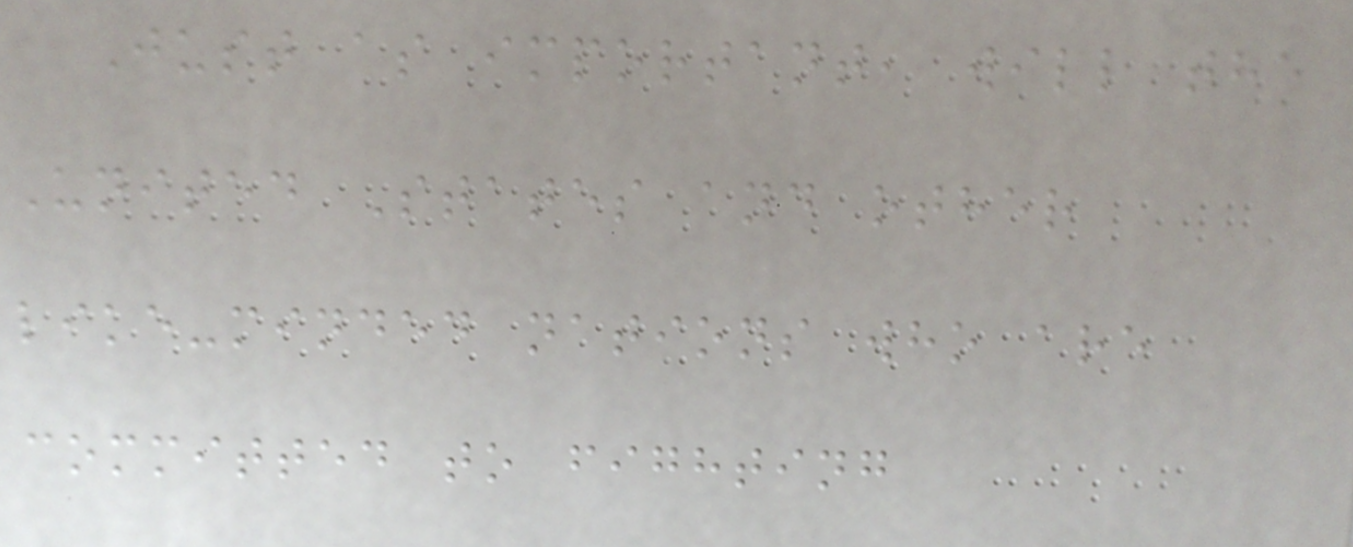Just as important, will the
United States and other
like-minded nations who are
committed to fighting
